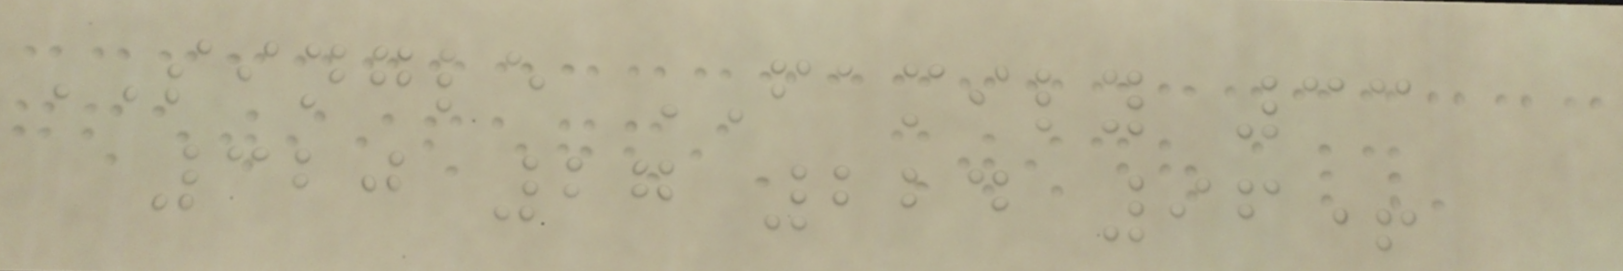SINGLE FAMILY 33
320 27 224 96+
